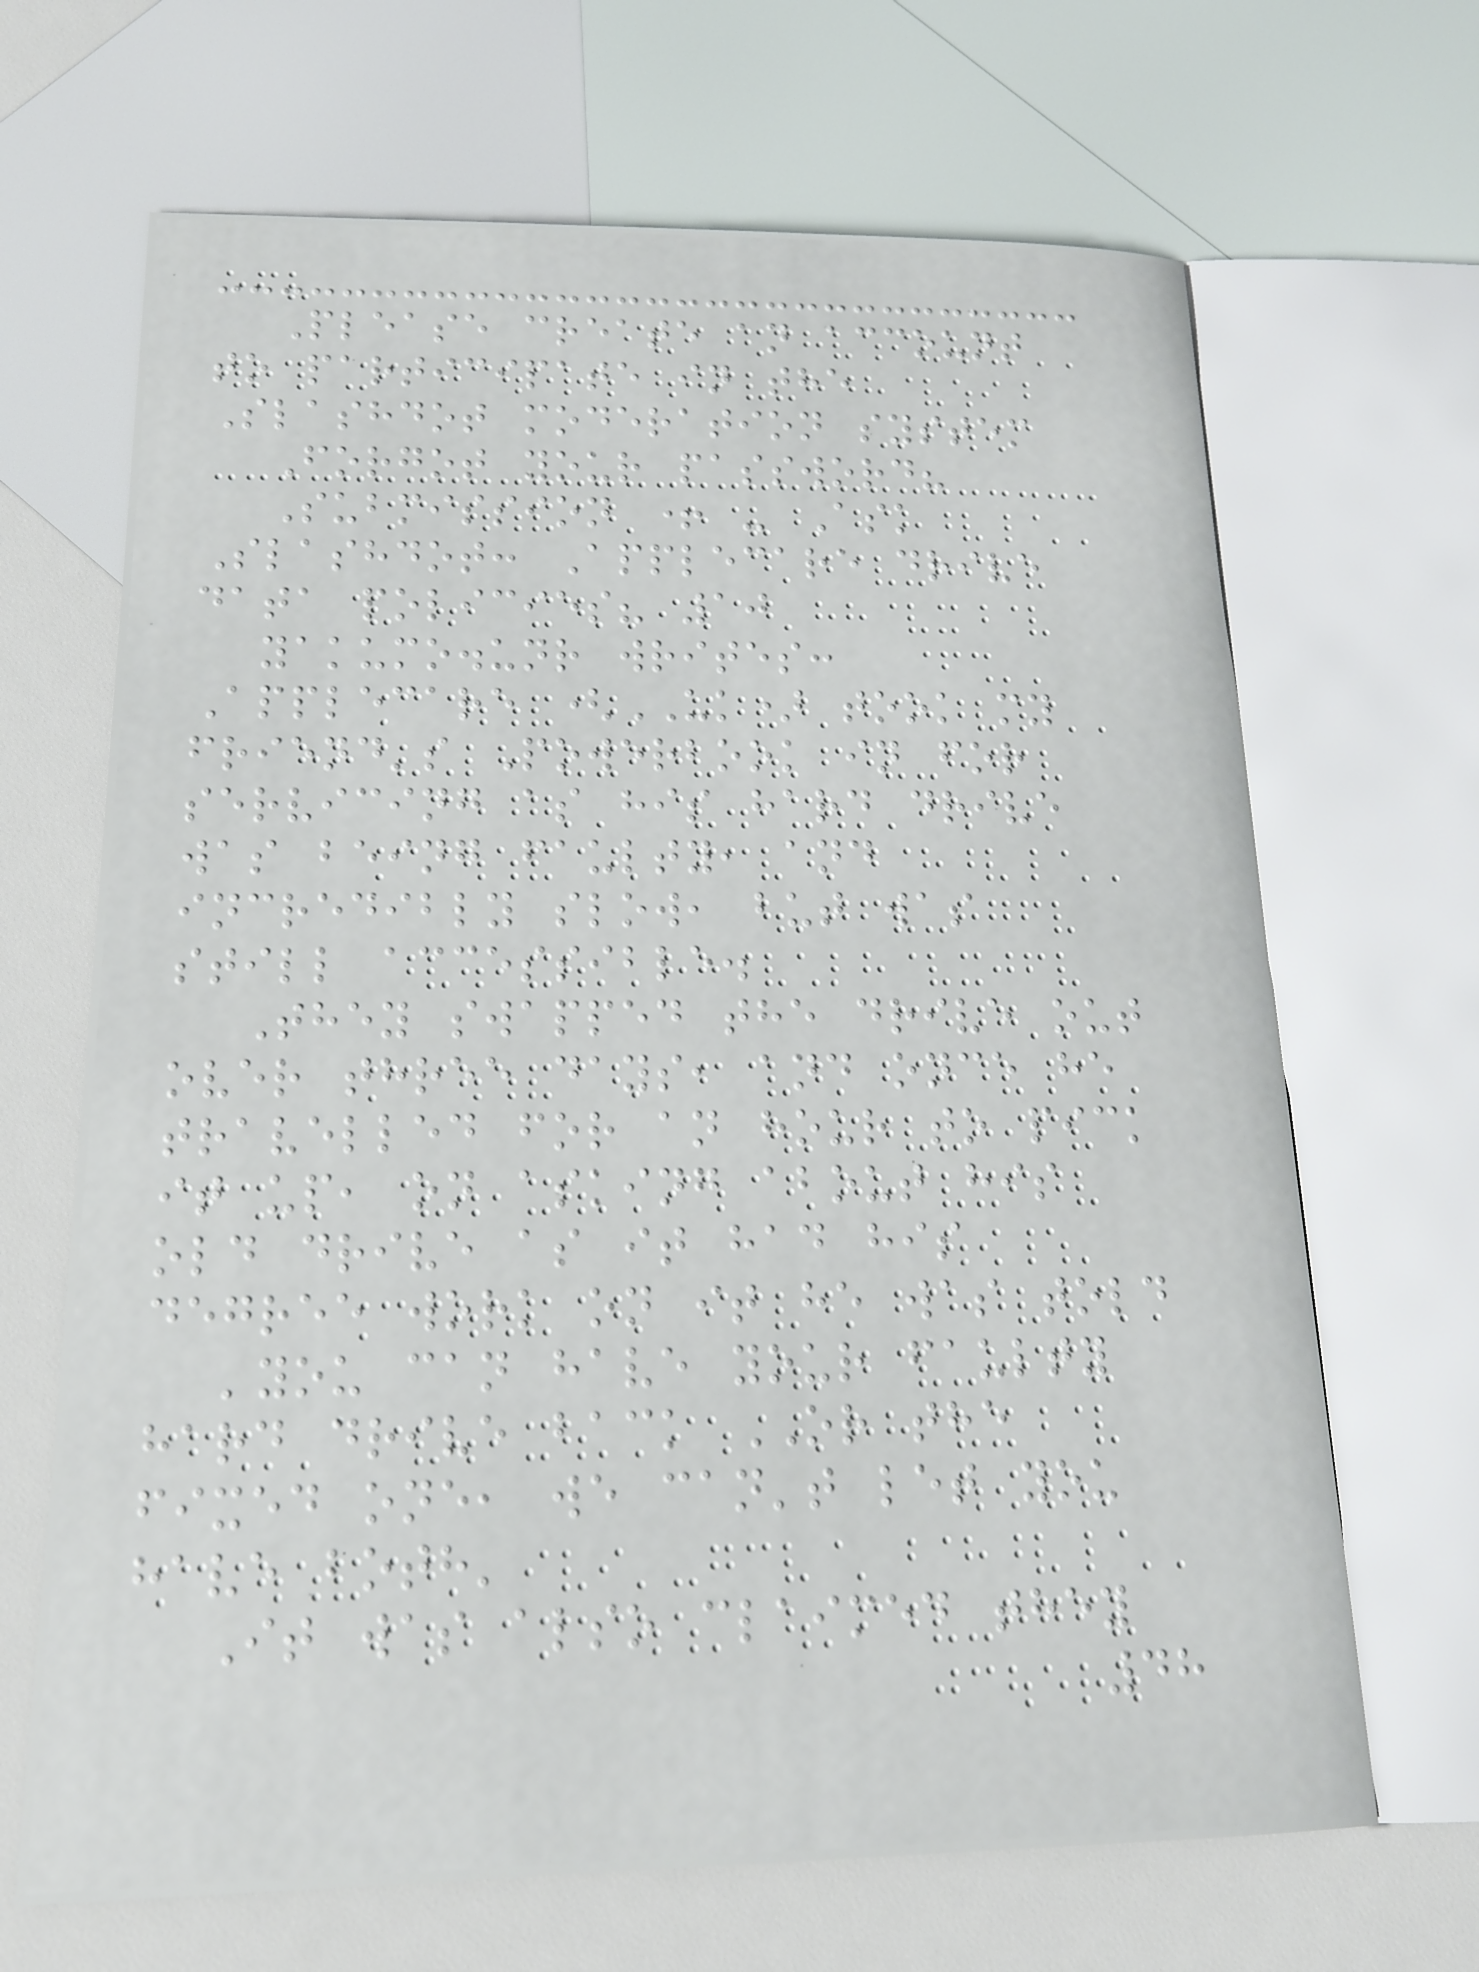Please create an account
to participate in the
Slashdot moderation system
Forgot your password?
Submission + - Ask
Slashdot: Applecare drive
data policies? 10
yakumo.unr writes:
Applecare (UK) took my
friend's Powerbook in for
servicing as his hard drive
was being faulty, and
incredibly slow, but was
still accessible.
They swapped the drive out
over three days, and once he
travelled for an hour to pick
it up, on asking about his
old drive as it had his
degree work on it he was told
'you can have your faulty
hard drive back OR the
fixed one, we can't let you
have both'
It was also claimed they
48
